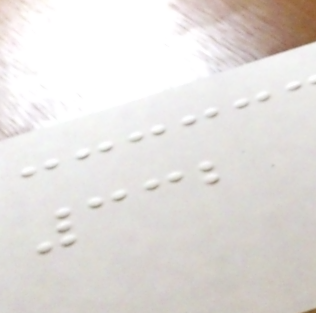332
